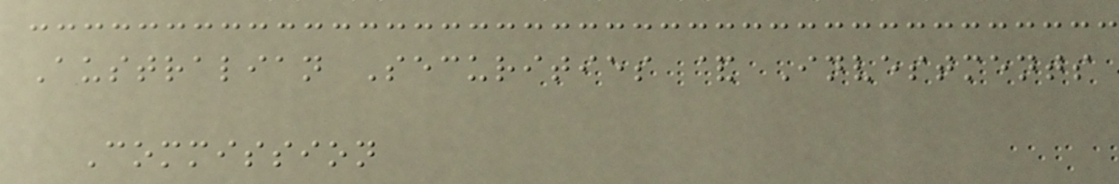Australian Securities & Investments
Commission
